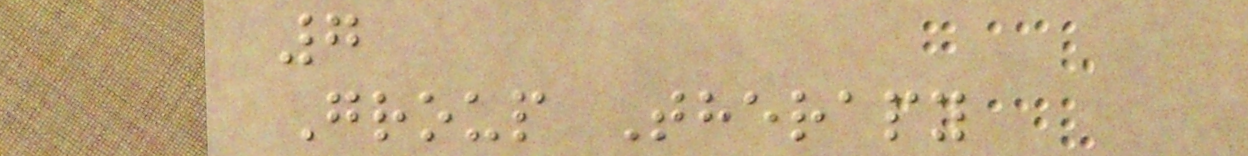7
Group Therapy
